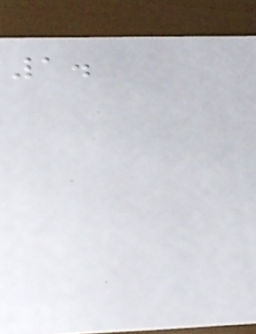1.
